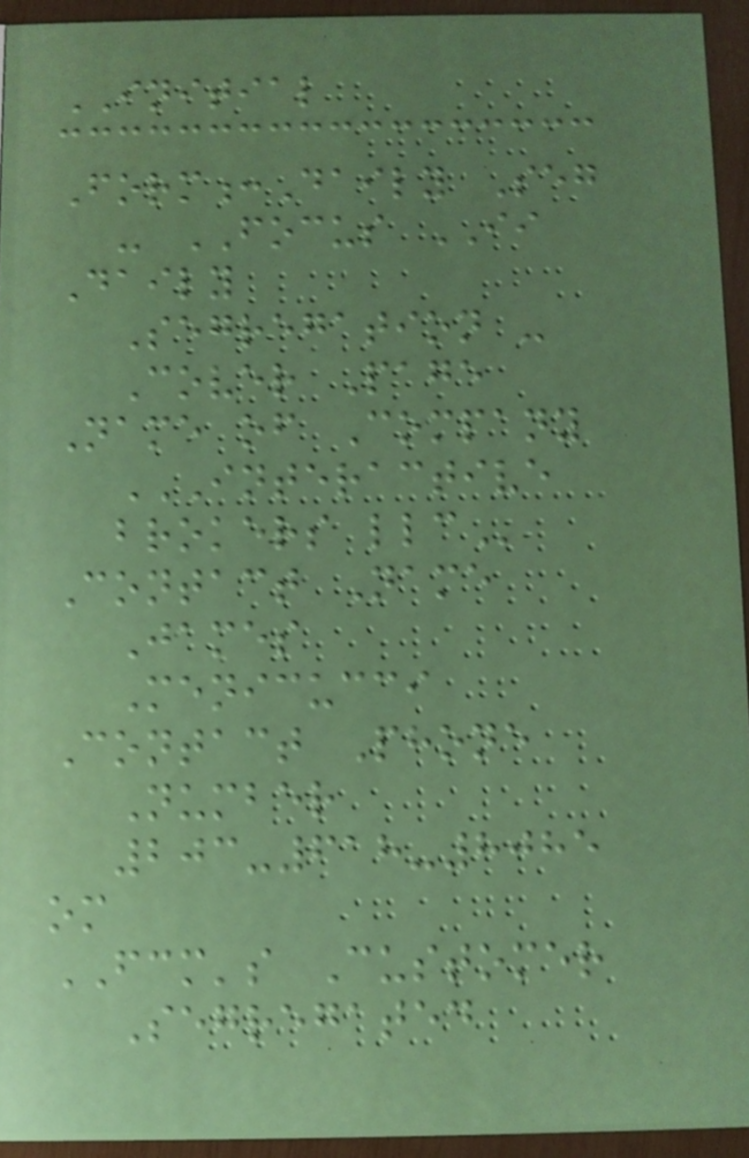INITIAL
Form:Daily Seg
- FOCUS II
Daily
Segregation -
Cover Page
Name of Company
INTERACTIVE
BROKERS LLC
Contact Name
James
Menicucci
Contact Phone
Number
203-618-8085
om
FCM's Customer
Segregated
